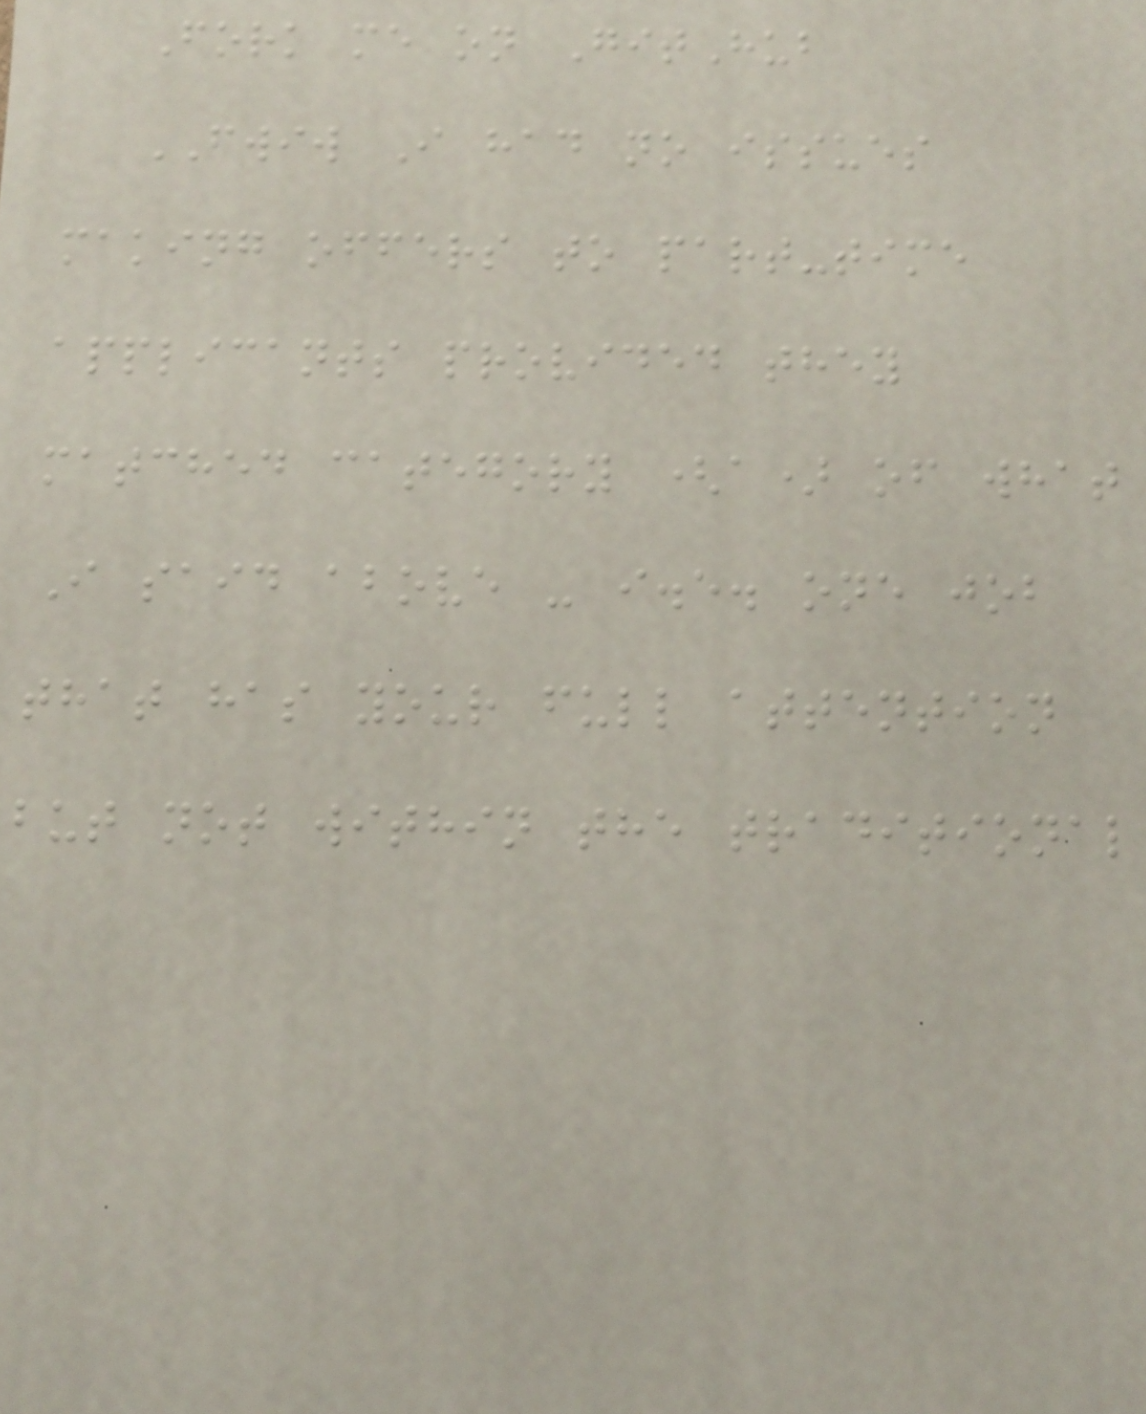Fork me on GitHub
FWIW I had no issues
making offers to part-time
applicants provided they
matched category (a) of what
I said above - i.e. one job
that has your full attention
but not within the traditional
